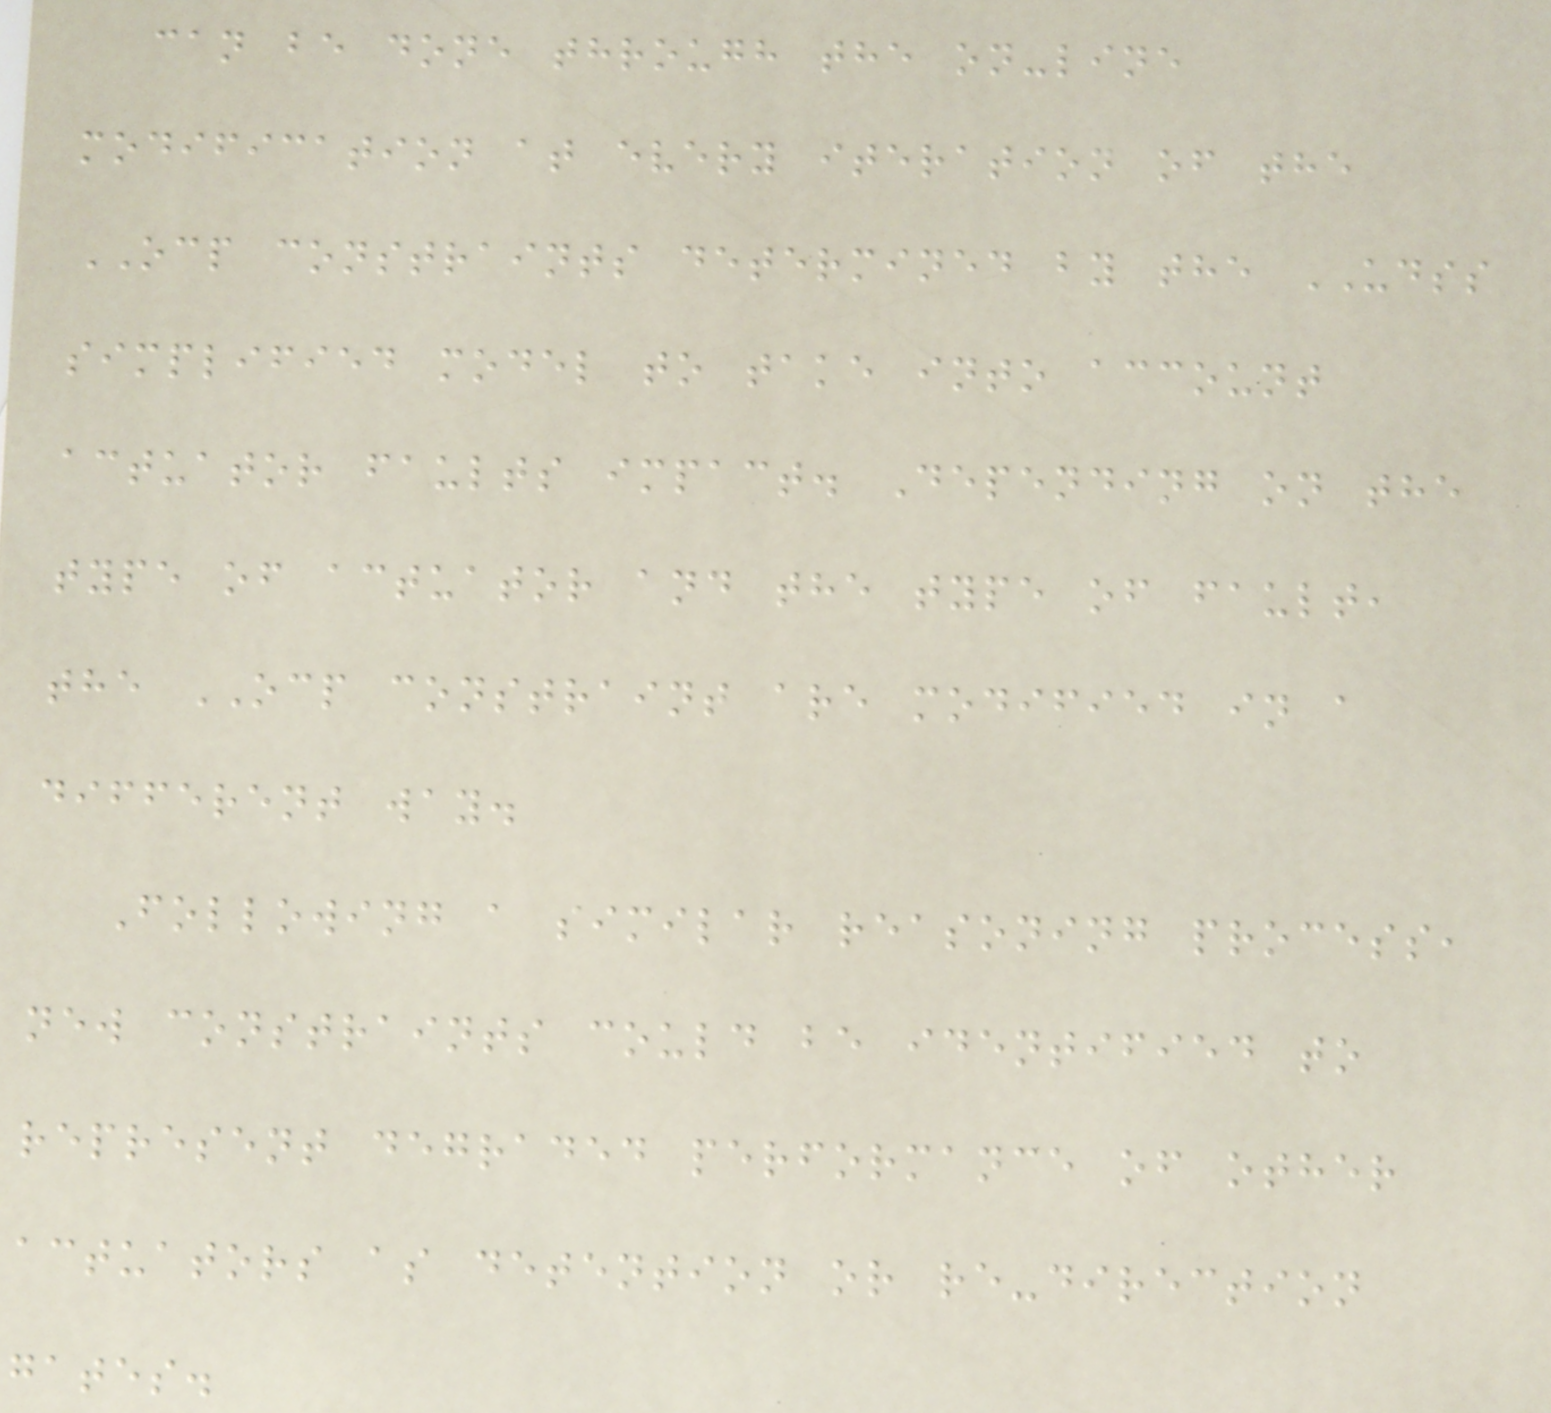can be done through the on-line
modification at every iteration of the
OCP constraints determined by the UDSS
simplified model to take into account
actuator faults impact. Depending on the
type of actuator and the type of fault,
the OCP constraint are modified in a
different way.
Following a similar reasoning process,
new constraints could be identified to
represent degraded performance of other
actuators as detention or re-direction
gates.
